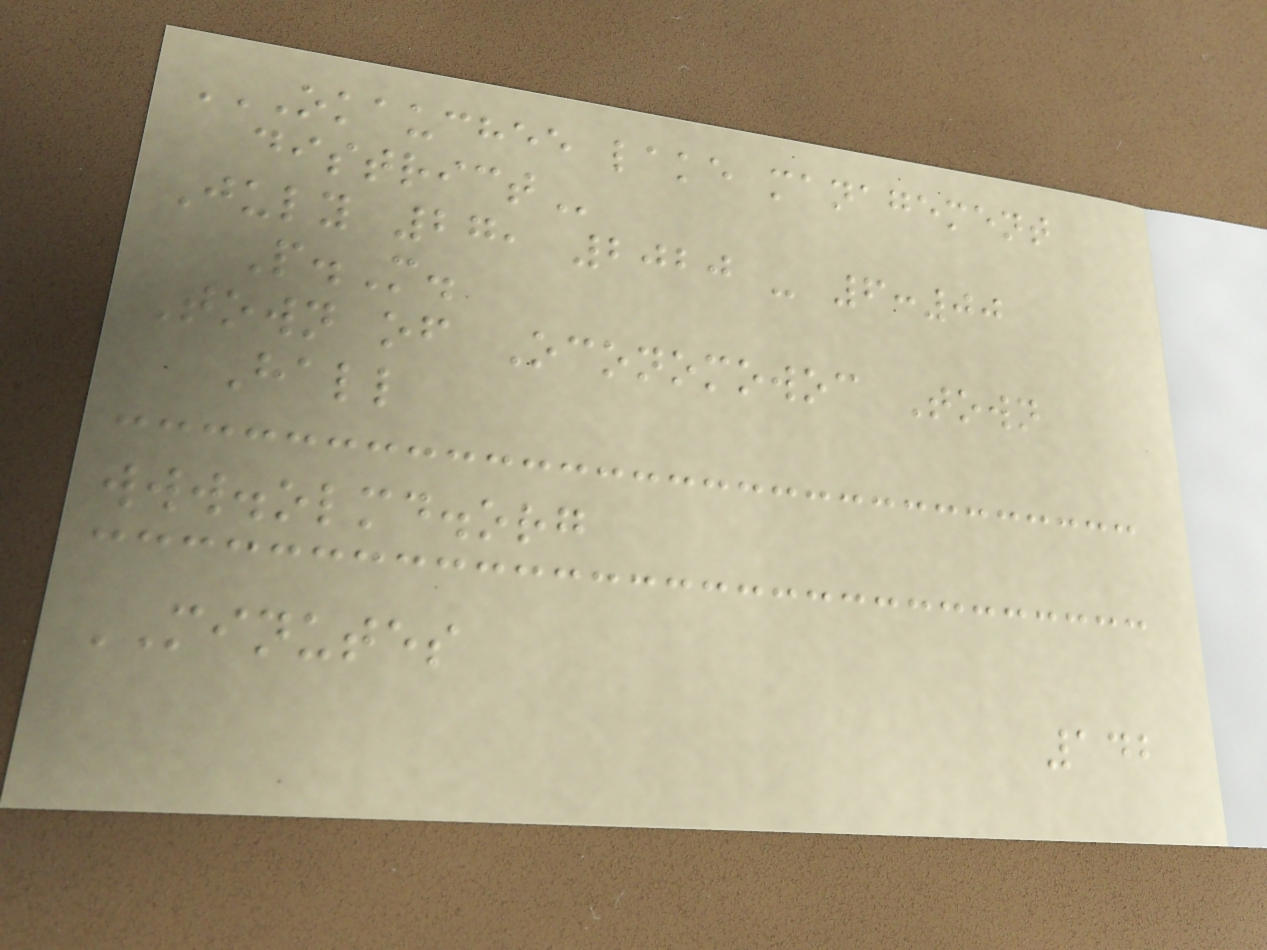OKAUCHEE LAKE MANAGEMENT
DISTRICT
July 27, 2020 - 6:00
P.M.
Town of Oconomowoc Town
Hall
www.olmd.org
MINUTES
142
